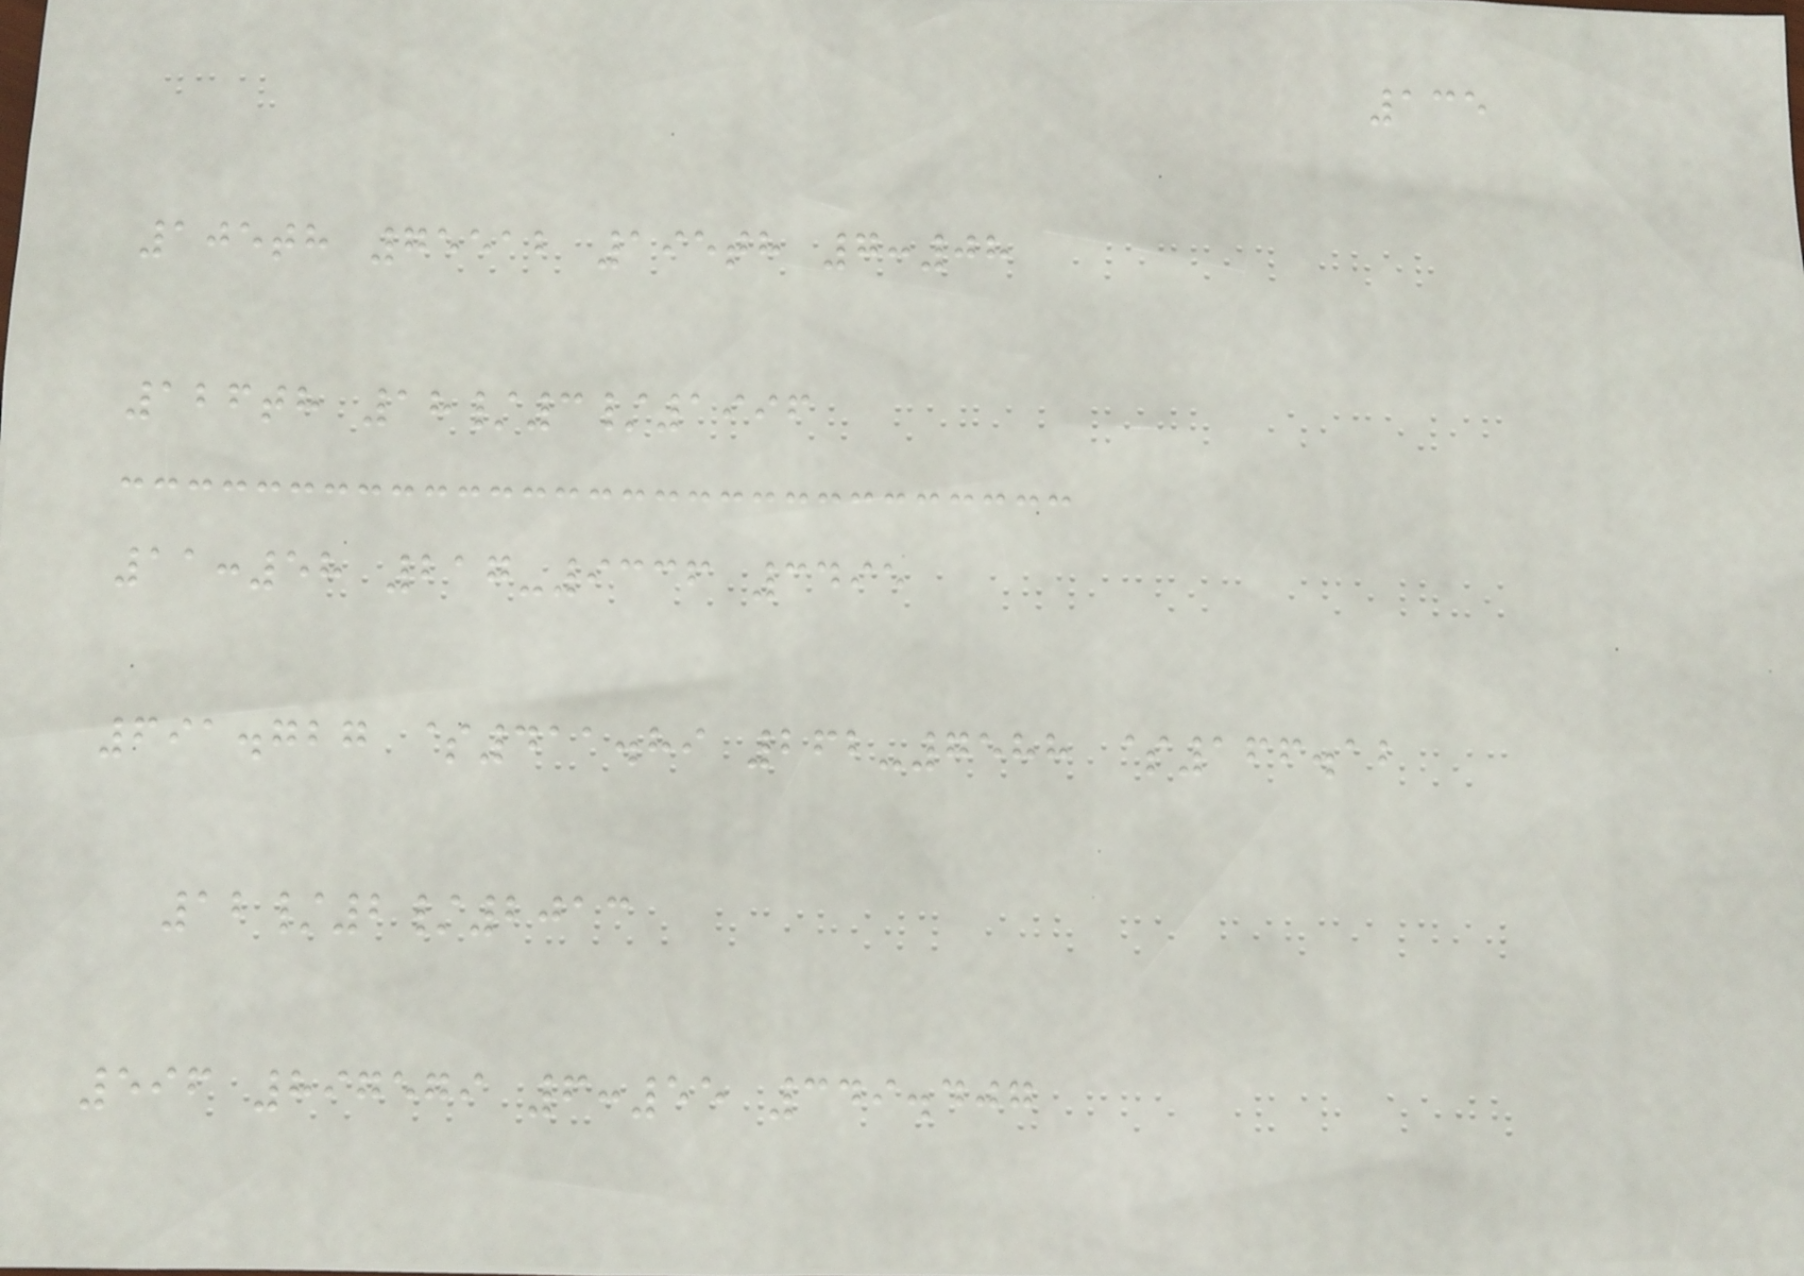135
105th 75512 195th 7:08
126th 18/3/1996
11:58 217-9336 3495
691.727 $411.89 262-7588 $166.12
12/2/2013
596 897579 6:55 349.407
